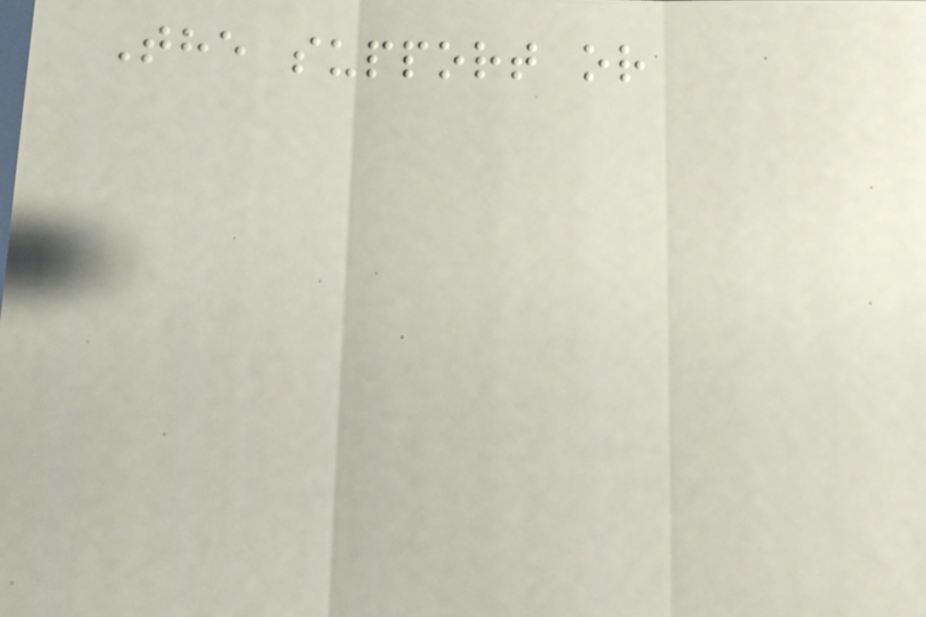The support or
